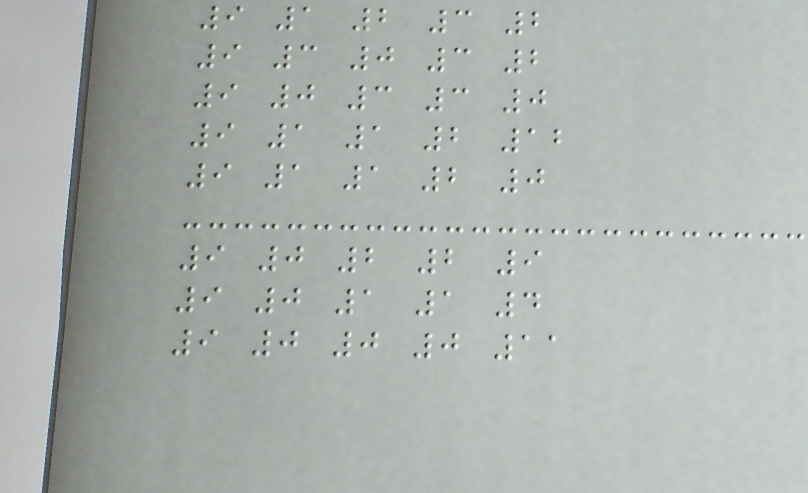9 1 2 3 2
9 3 0 3 2
9 0 3 3 0
9 1 1 2 12
9 1 1 2 0
9 0 2 2 9
9 0 1 1 4
9 0 0 0 11
